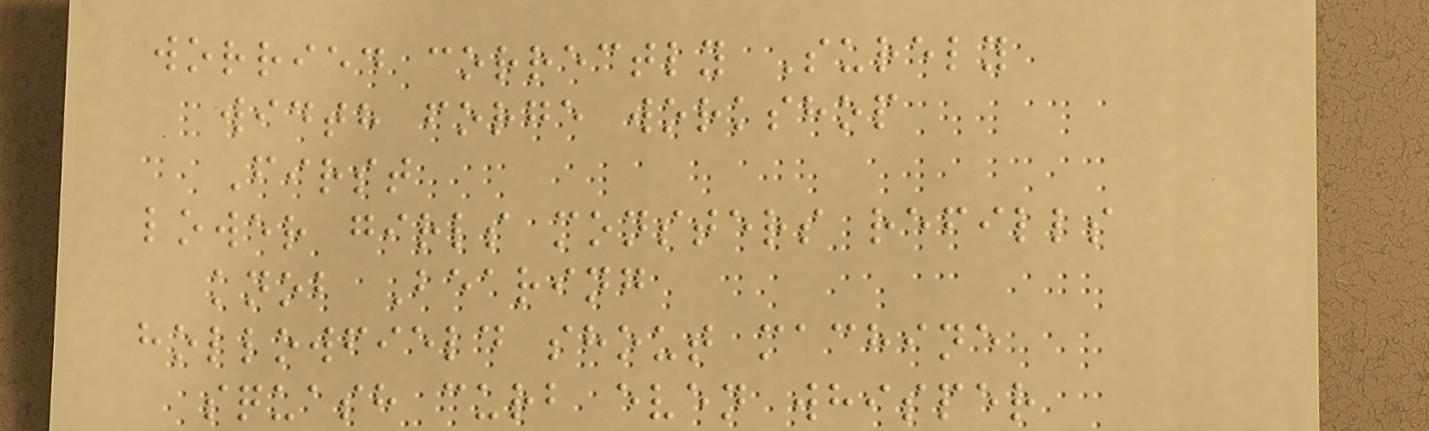worried correctly Surely
width forge workshop
First
lower girls monsters refills
knob Bearing
hollowfield shout machine
squash curb even whisper
